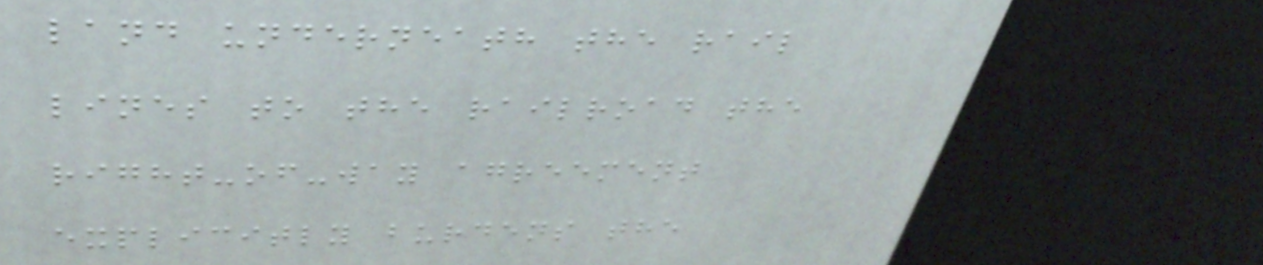land underneath the rail
lines to the railroad the
right-of-way agreement
explicitly burdens the
